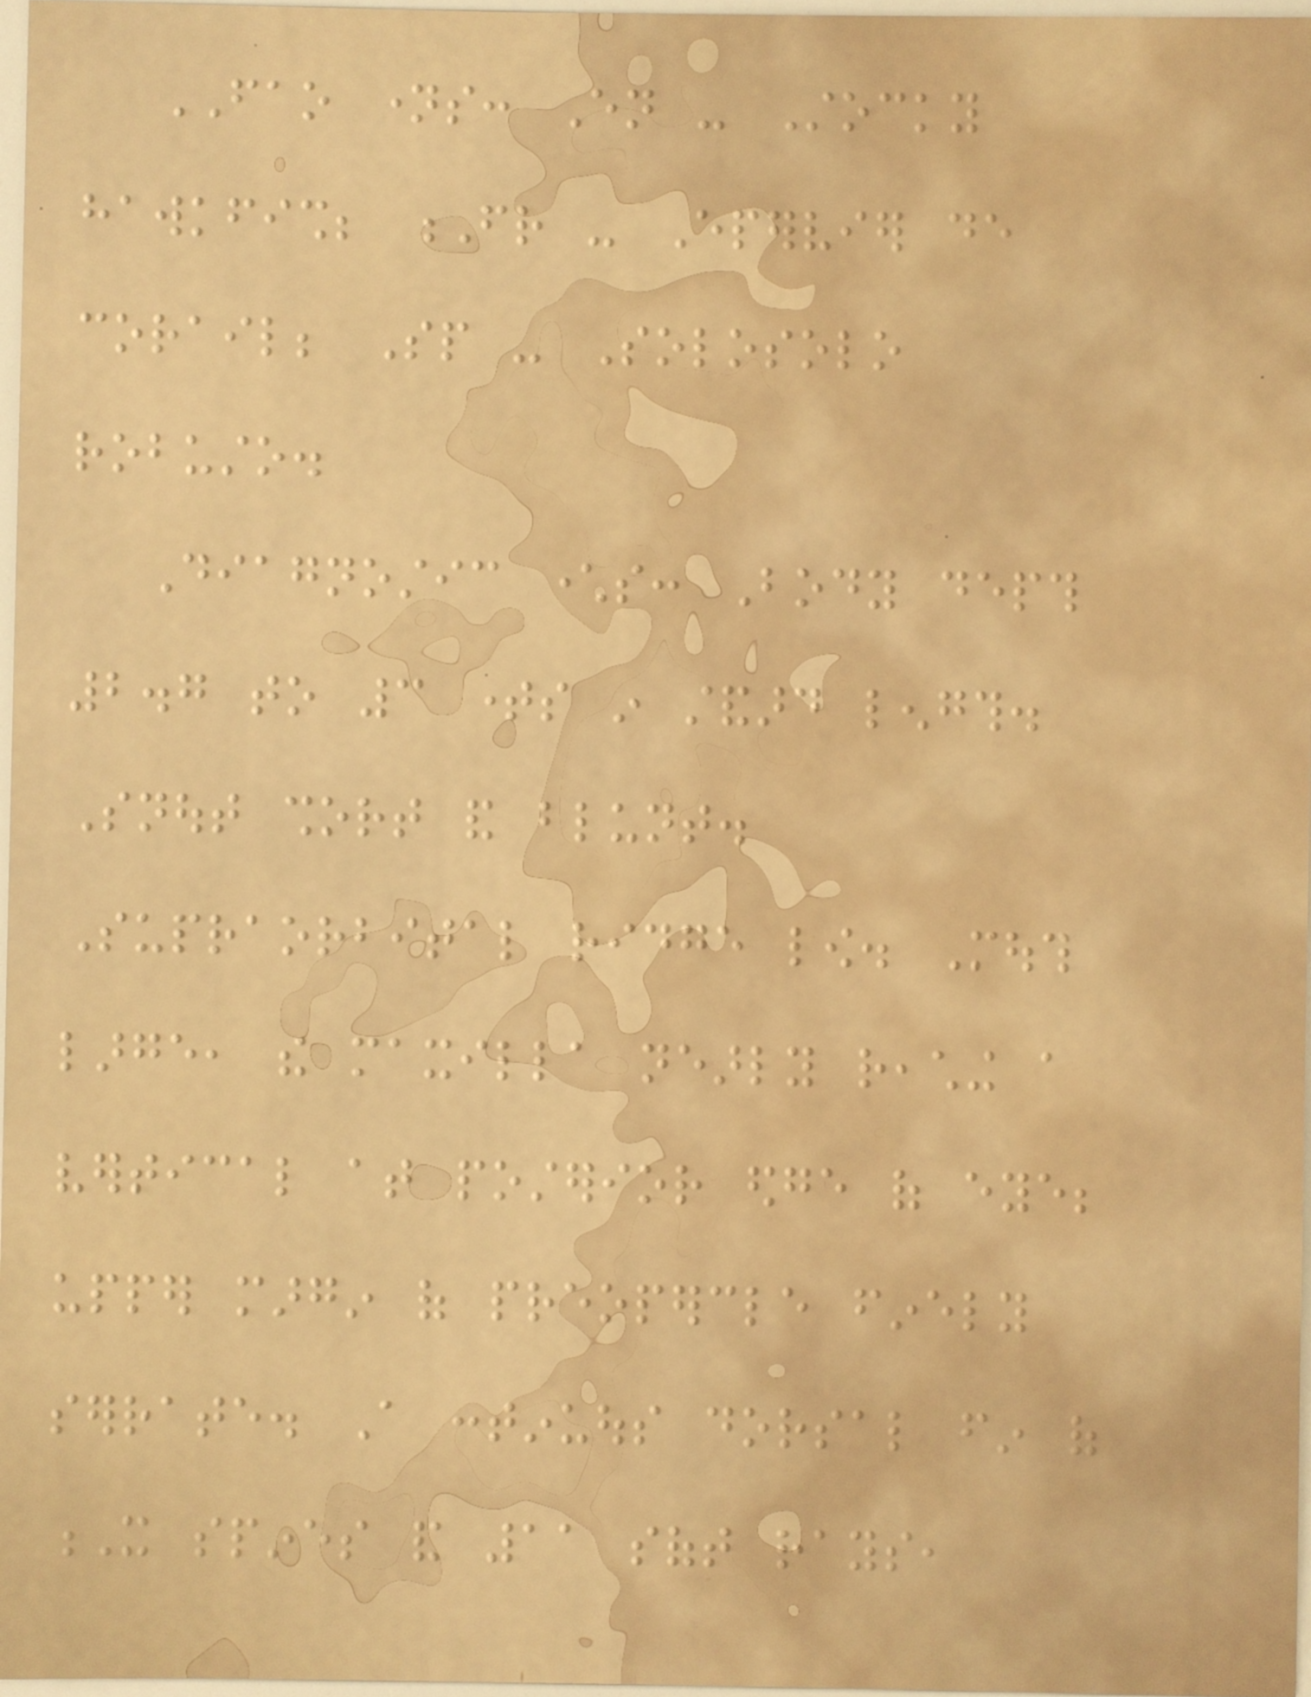FAO names: En - Stocky
hawkfish; Fr - Epervier de
corail; Sp - Solosolo
robusto.
Diagnostic characters: Body depth
2.7 to 3 times in standard length.
Snout short and blunt.
Supraorbital ridge low. Mouth
large, the maxilla nearly reaching a
vertical at posterior edge of eye;
upper margin of preopercle finely
serrate. A continuous dorsal fin of
X spines and 11 soft rays,
